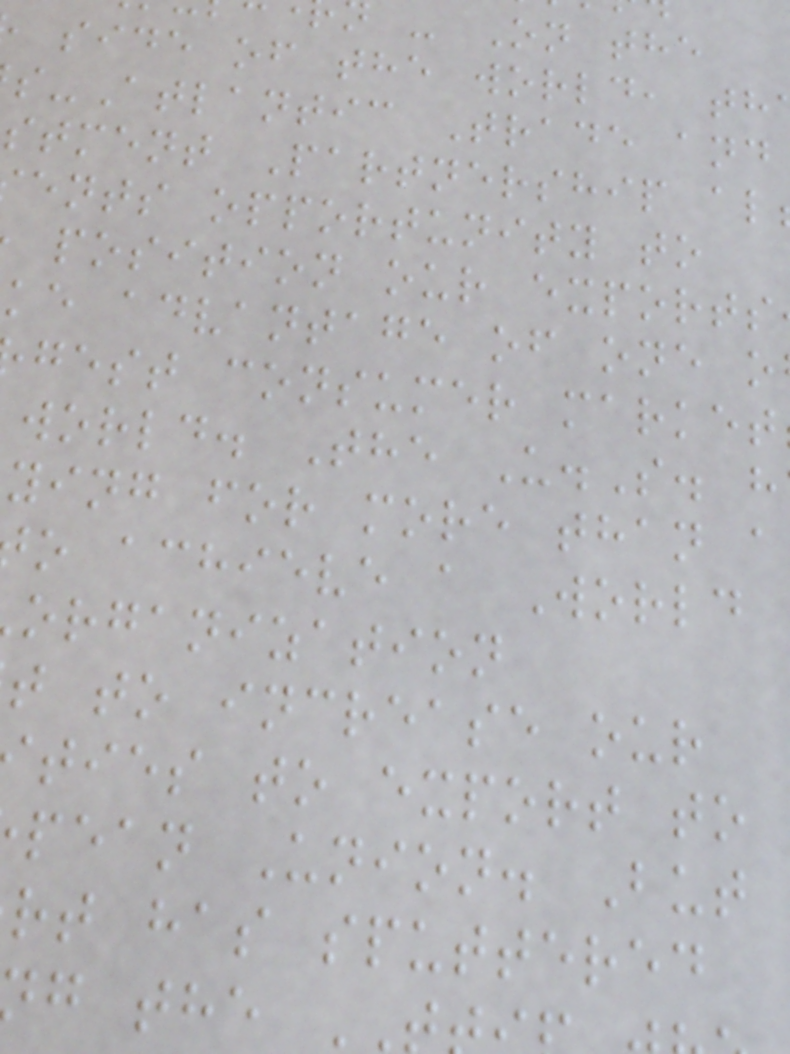- On the
side of the world, th
s-Atlantic Trade and
stment Partnership al
ents opportunity to
position our exports
ke advantage of one o
gest consumer market
world. The U.S. h
ying for more than a
o achieve a World
organization
t to increase our
ties to export to
pean Union. But
rt has sputtered
